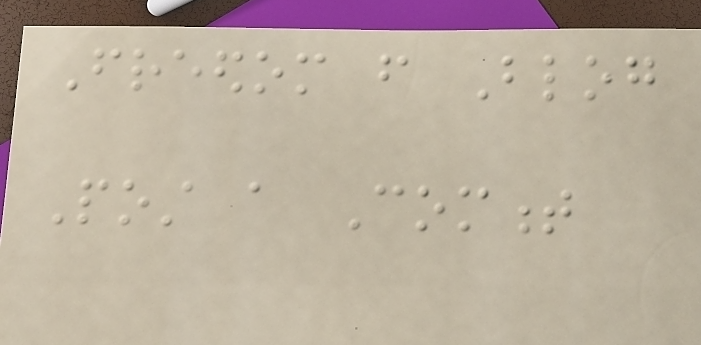Freedom from Blog
Post a Comment
